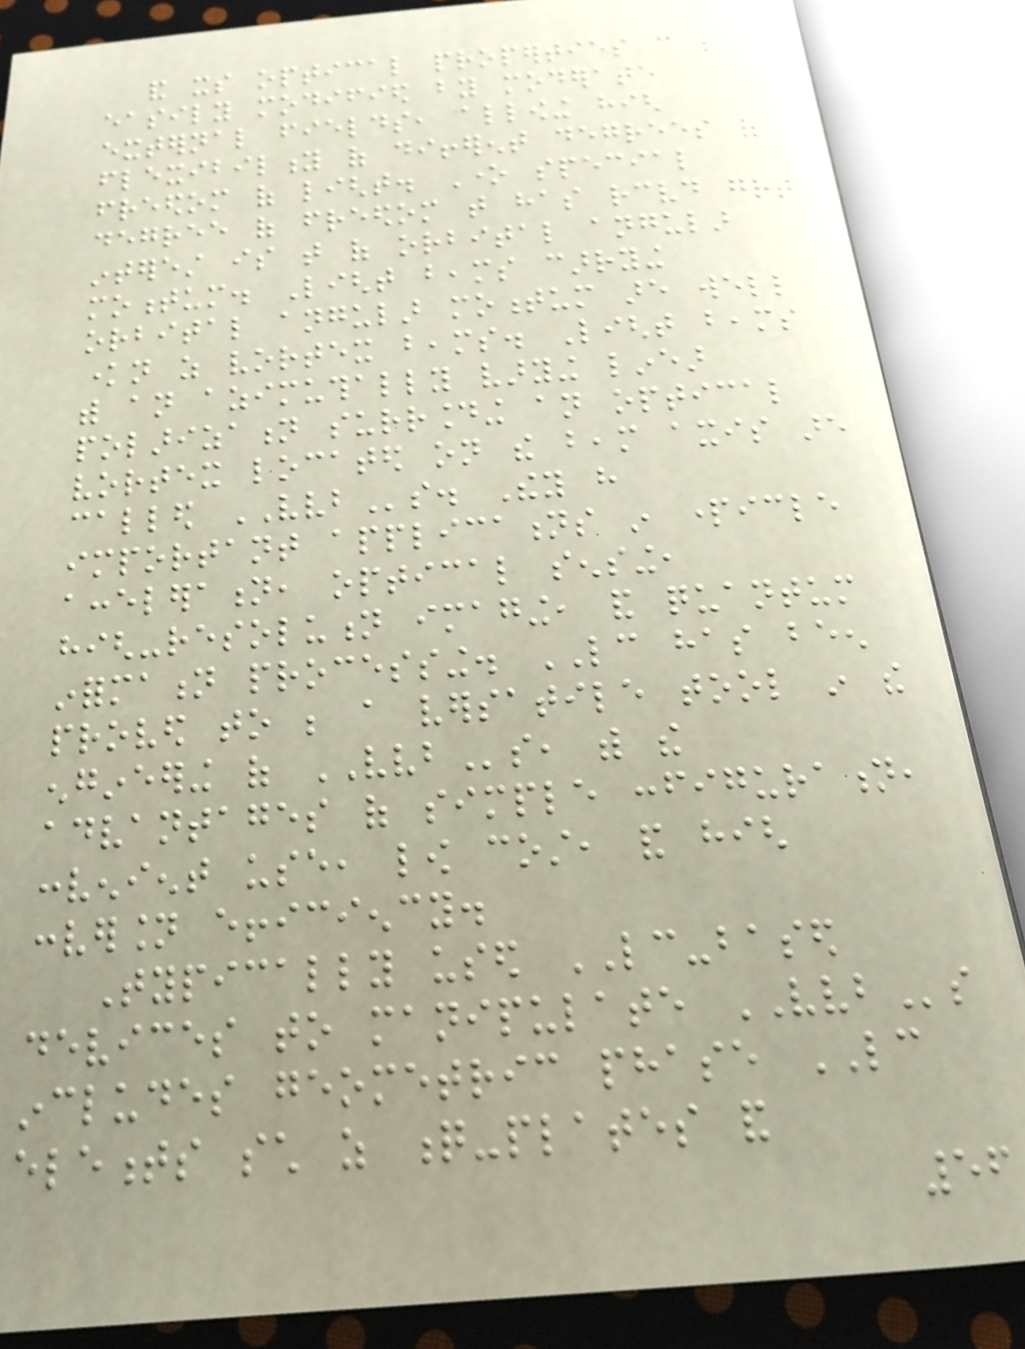and its optical properties can be
easily modified by moderate
external fields, allowing high
flexibility of different degrees of
freedom of light. One special
degree of freedom that has received great
interest is that of orbital angular
momentum. Light beams carrying
orbital angular momentum are well
known as vortex beams. Light beams
with an azimuthally varying linear
polarization surrounding an optical
vortex located on the beam axis are
called VVBs. They have
important applications in particle
acceleration, optical sensing,
high-resolution imaging, and quantum
information processing. LC has been
proved to be a versatile tool in the
engineering of VVBs, with the
advantages of simple configuration,
convenient use, low cost, and high
conversion efficiency.
Typically used LC-based
devices to manipulate VVBs
includes geometric phase LC
elements such as q-plates and
56
